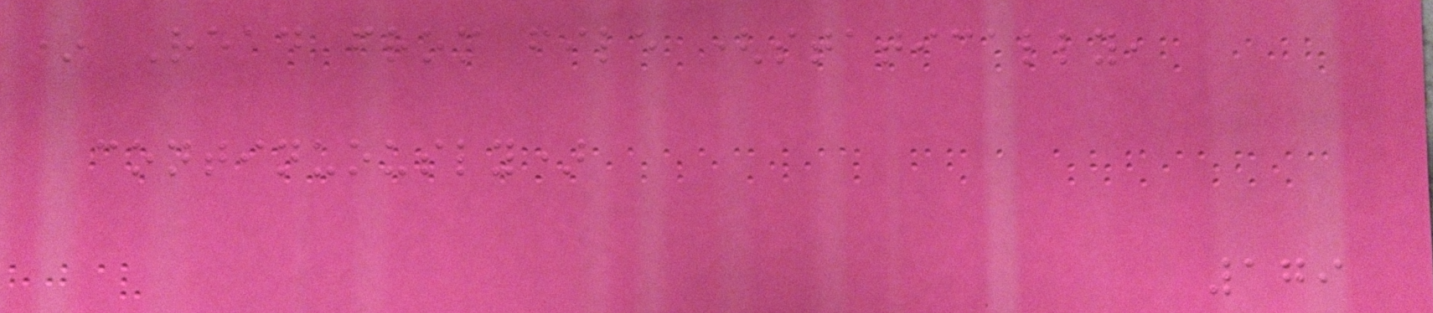* Read from file (statically,
continuously)
179
